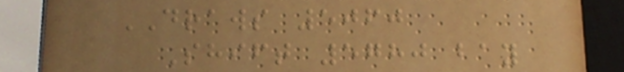DRAWS 5060
Shift 5780 bay
